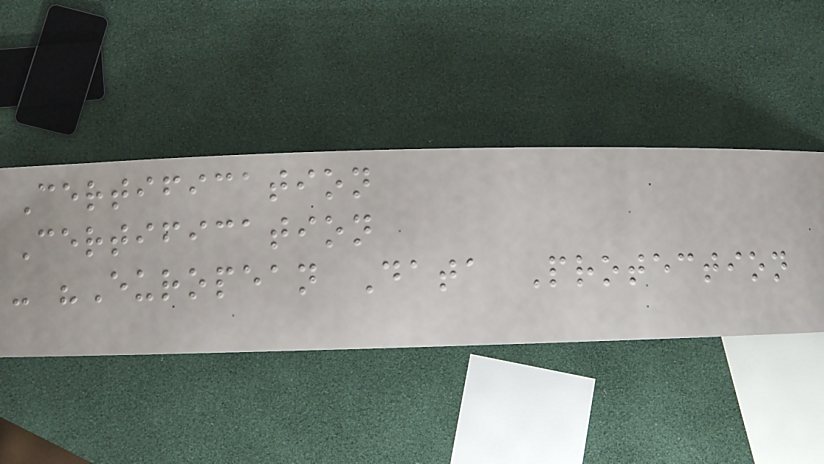Certification
Certification
- "European Data Protection
